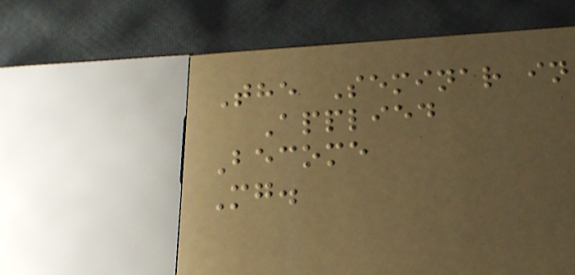The Seminar in
Applied
Become
Mg.
